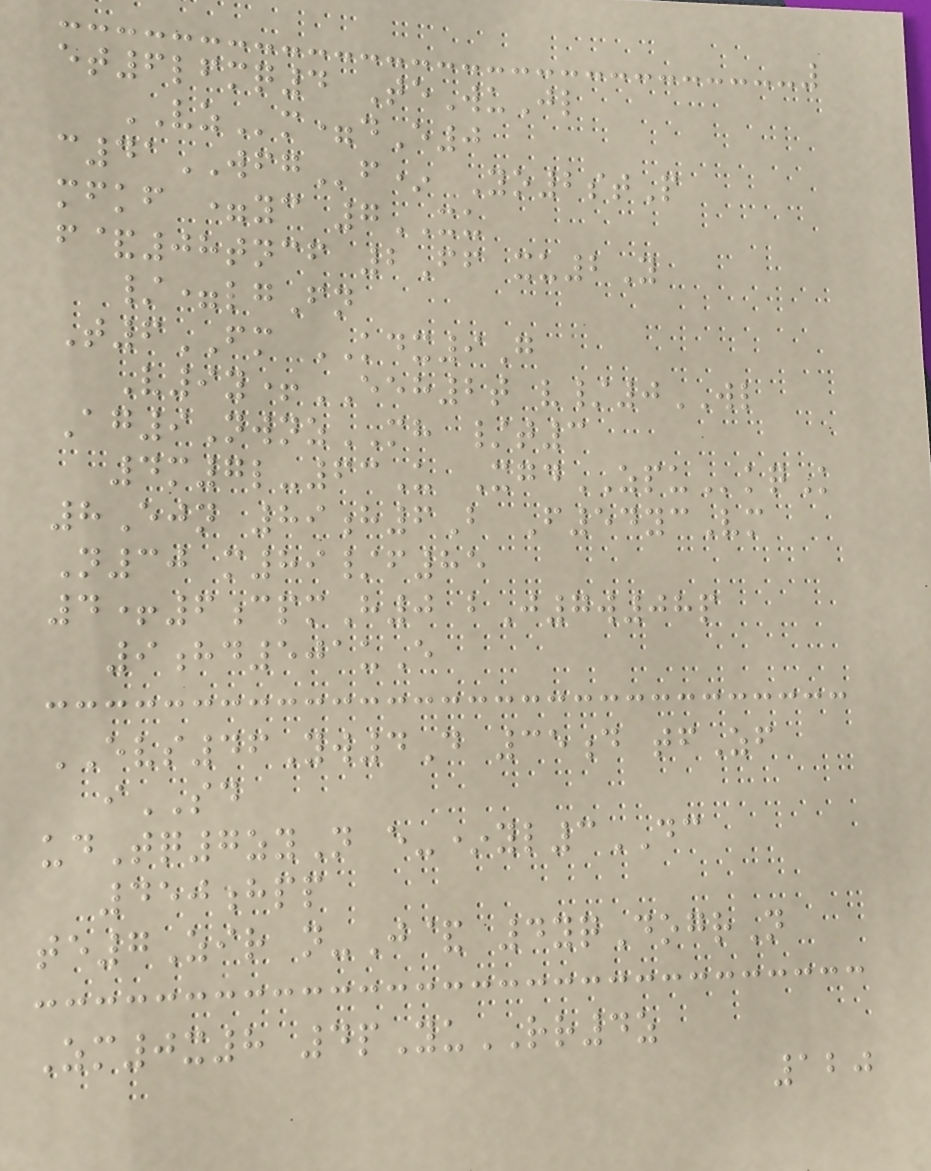et6lfmq4 TeWuJl
VZm=dE0
c41WFGf* Yo2stP
mfkf =yc 7XU
f&08tncf 2Ff xu2Y
/=lgFn
T6FM KDX9G
V9y+EEH2t v/0WL
Ag9NwnzMH /t3
4m7l-63U XgdZPUkqK
8Ejn 89h6B F54ycVm
N30 m89/f85
4+6cpmH0 bJ7w08p
9hd501uE
EVS46Yw4D 35d tfZf
iSD
udTq7zyN e-*yl3DC
450hpp
te7Zir n-J& 4yqDogrN
Zm0x8 4pYuRR4z
120
